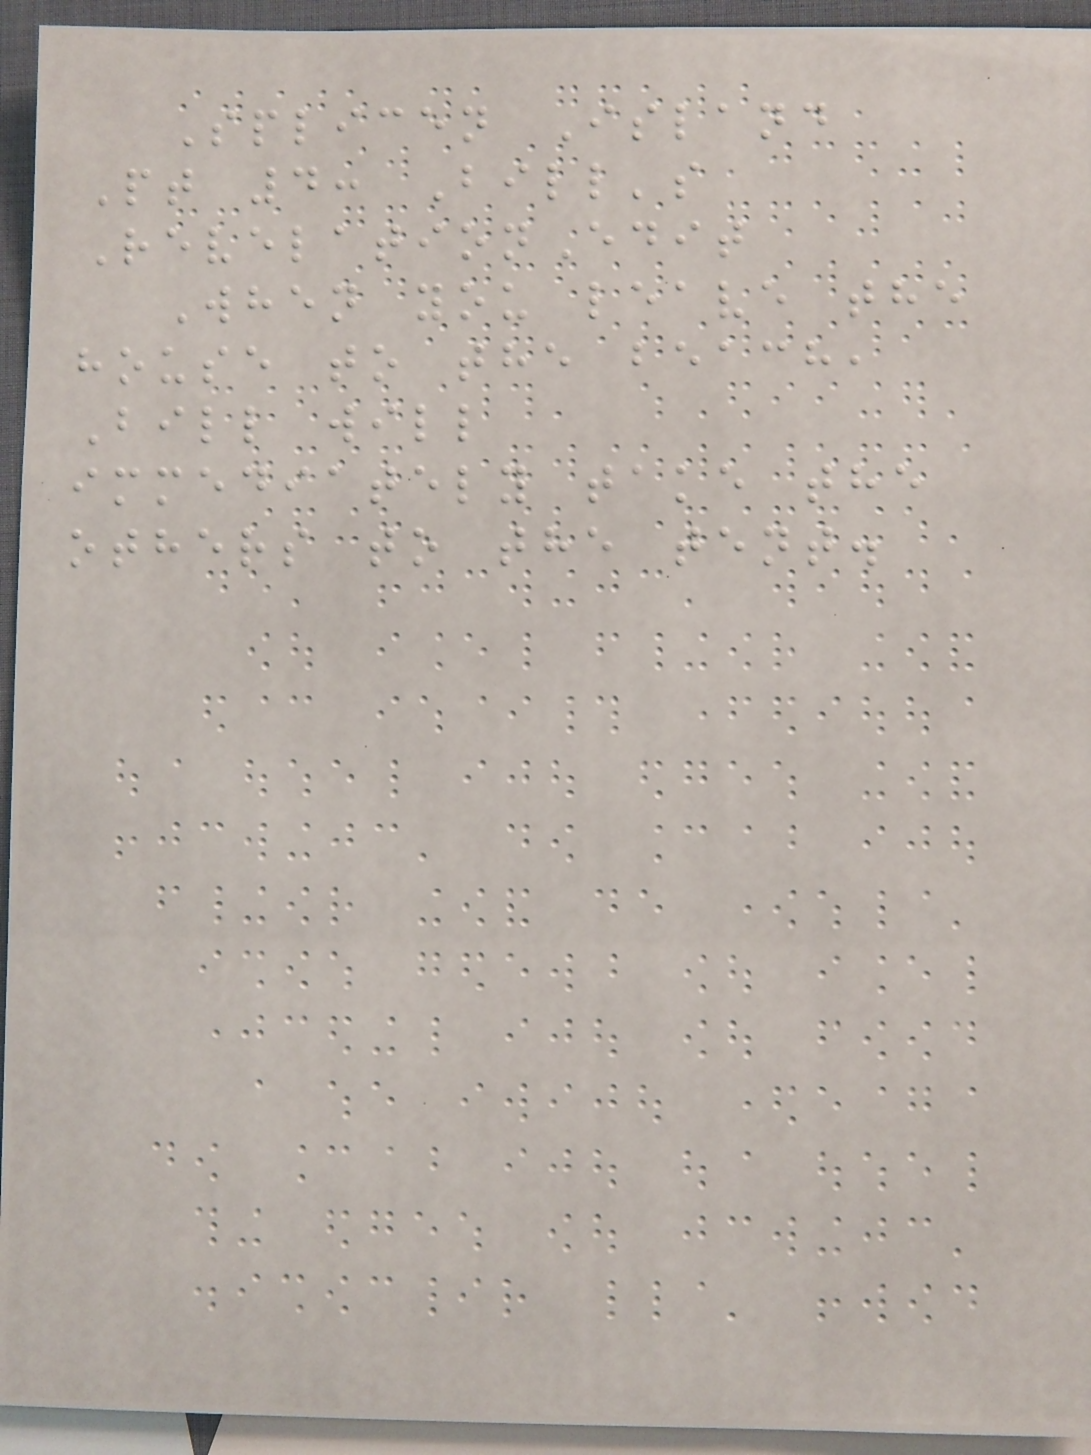Splicen Island
Pt 4: Bill's
RevelationEdit
When you leave the
house to the beach,
Bill will
immediately take the
others to the tent.
